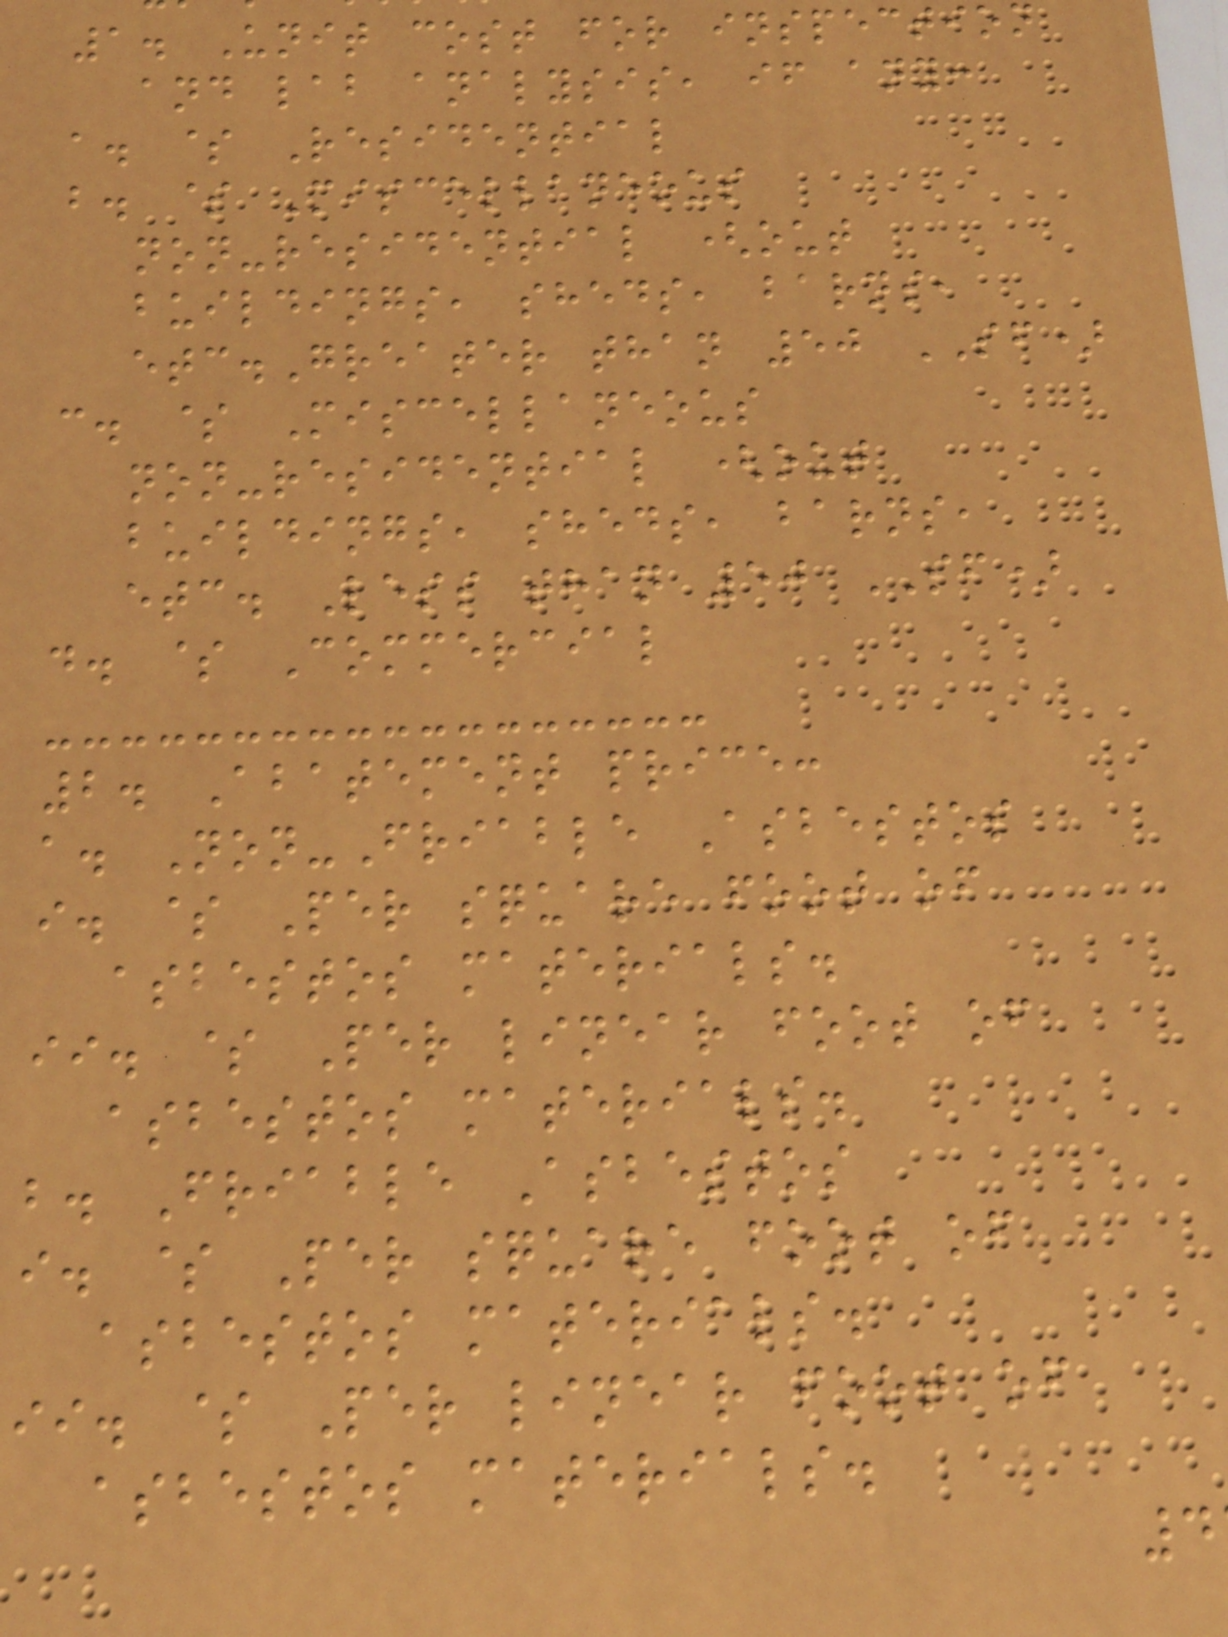1. Unit cost for inspection
and lab analysis, if any:
a. $ Residential
b. $ Miscellaneous
non-residential (out
buildings, sheds, barns,
etc.Greater than 50 SF)
c. $ Miscellaneous
non-residential (out
buildings, sheds, barns,
etc. Less than 50 SF)
d. $ Commercial
2. Abatement price:
a. Non-Friable Asbestos
i. $ Per square foot of
asbestos materials.
ii. $ Per linear foot of
asbestos materials.
b. Friable Asbestos
i. $ Per square foot of
asbestos materials.
ii. $ Per linear foot of
asbestos materials.
